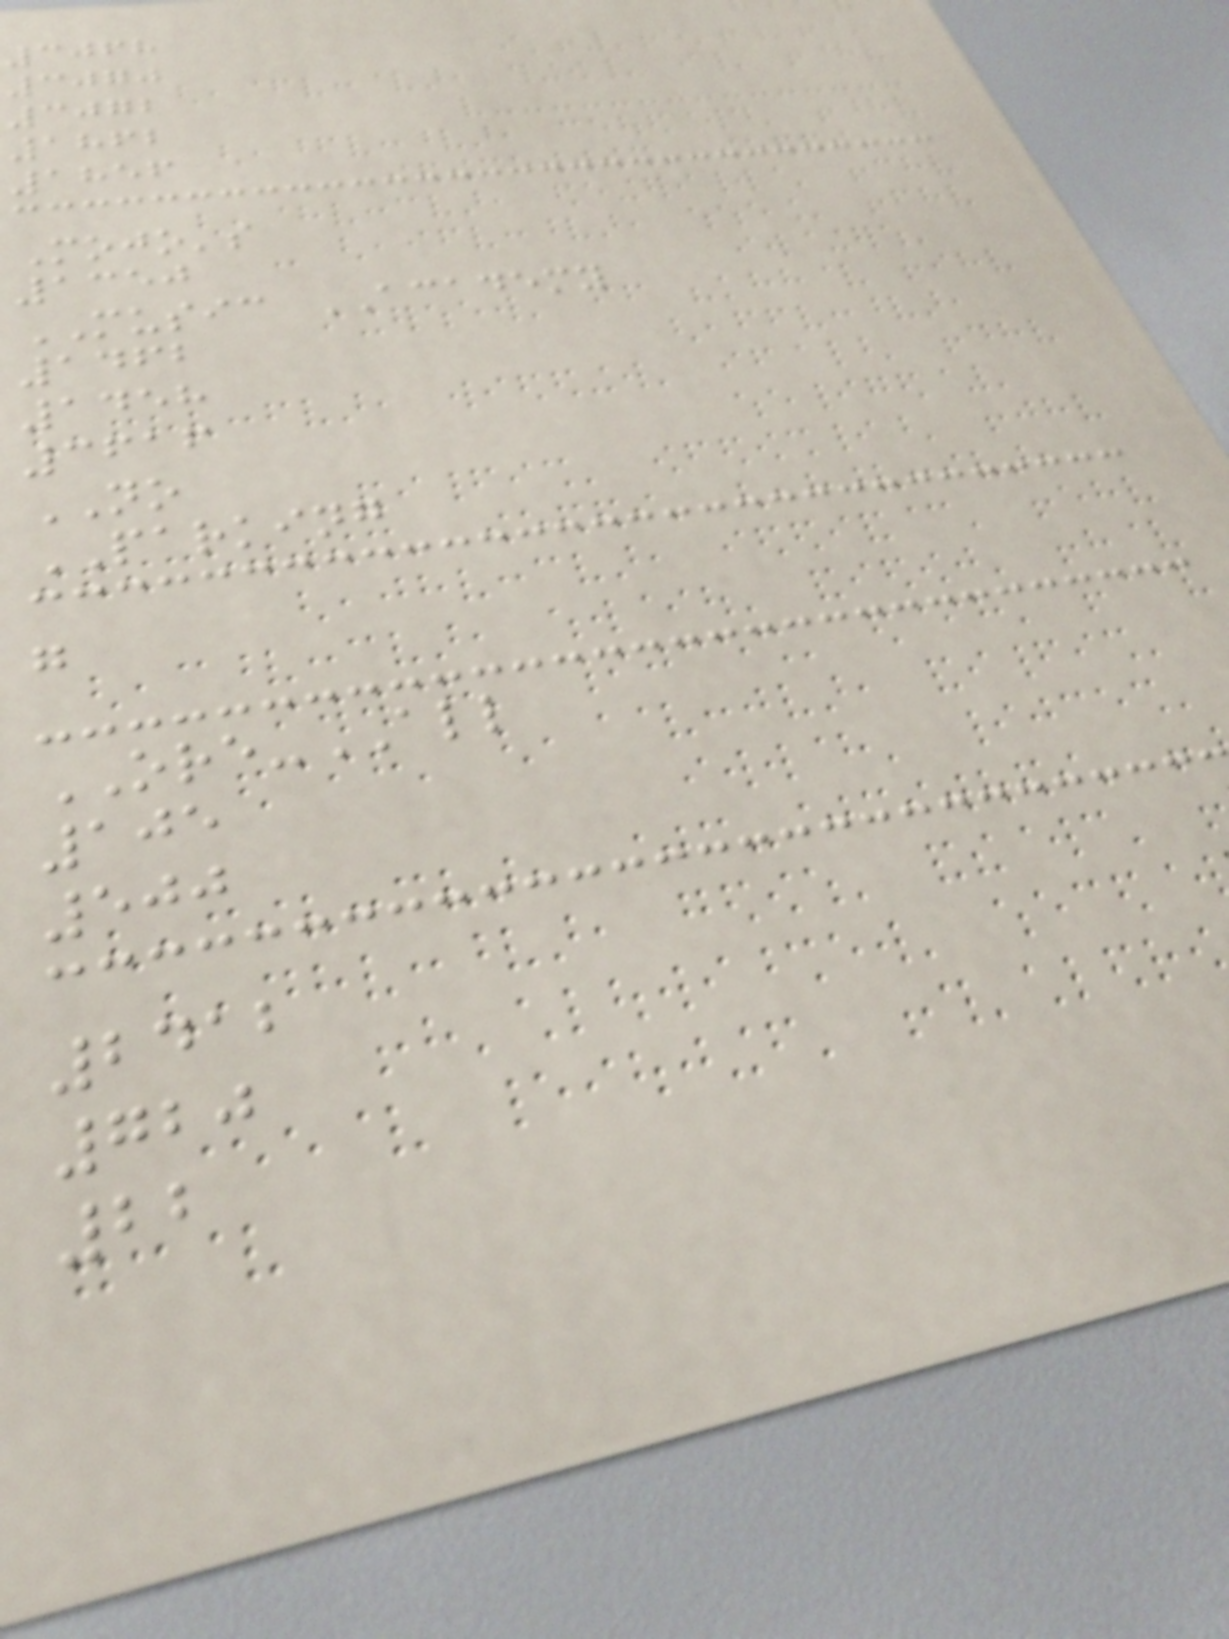3068
3070
3072
1862
1856
Mojo's
1350
MUSIC ACADEMY
1462
1458
3616
NO
PARKING
g
ORE-ALL
105
500
2412
720
22
